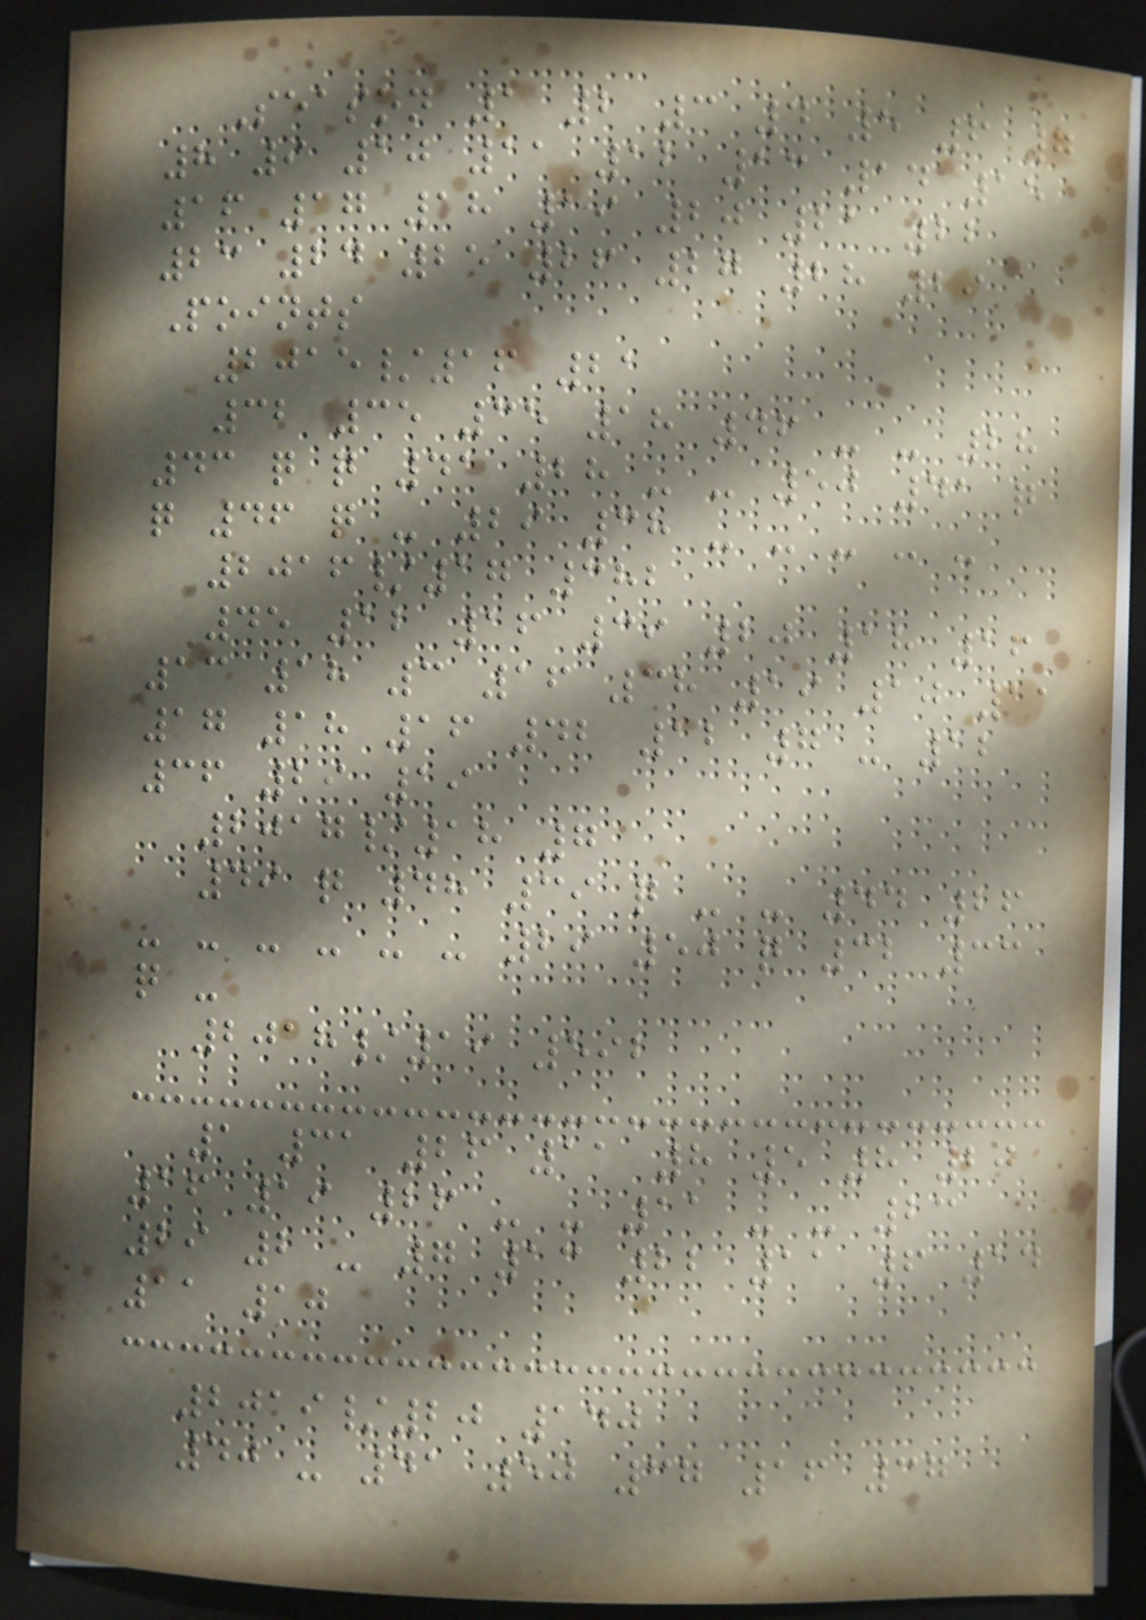Season 1 2 3 4 5 6 7
8 9 10 11 12 13 14 15
16 17 18 19 20 21 22
23 24 25 26 27 28 29
Points
2015/16 21
32 35 35 18 46 - - 28
43 q q 41 28 - - 50 41 q
q 46 q - 29 38 - - - - -
2016/17 382
45 12 16 39 20 18 16
13 18 3 16 38 19 10 11
17 18 16 42 12 7 - 12
36 29 19
2017/18 7
49 q 48 39 q - - 44 26
- - - - - - 29 50 q 32 33
q -
2018/19 592
1 31 26 11 8 5 8 20
16 19 26 - - 11 - - 23
29 2 - 7 13 22 11 6 14
11 10
2019/20 140
40 - 41 50 37 16 37
